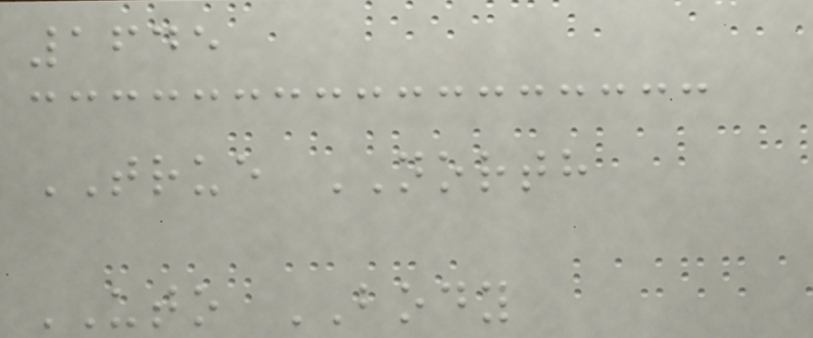1645
TRUE NORTH
UTO BODY
